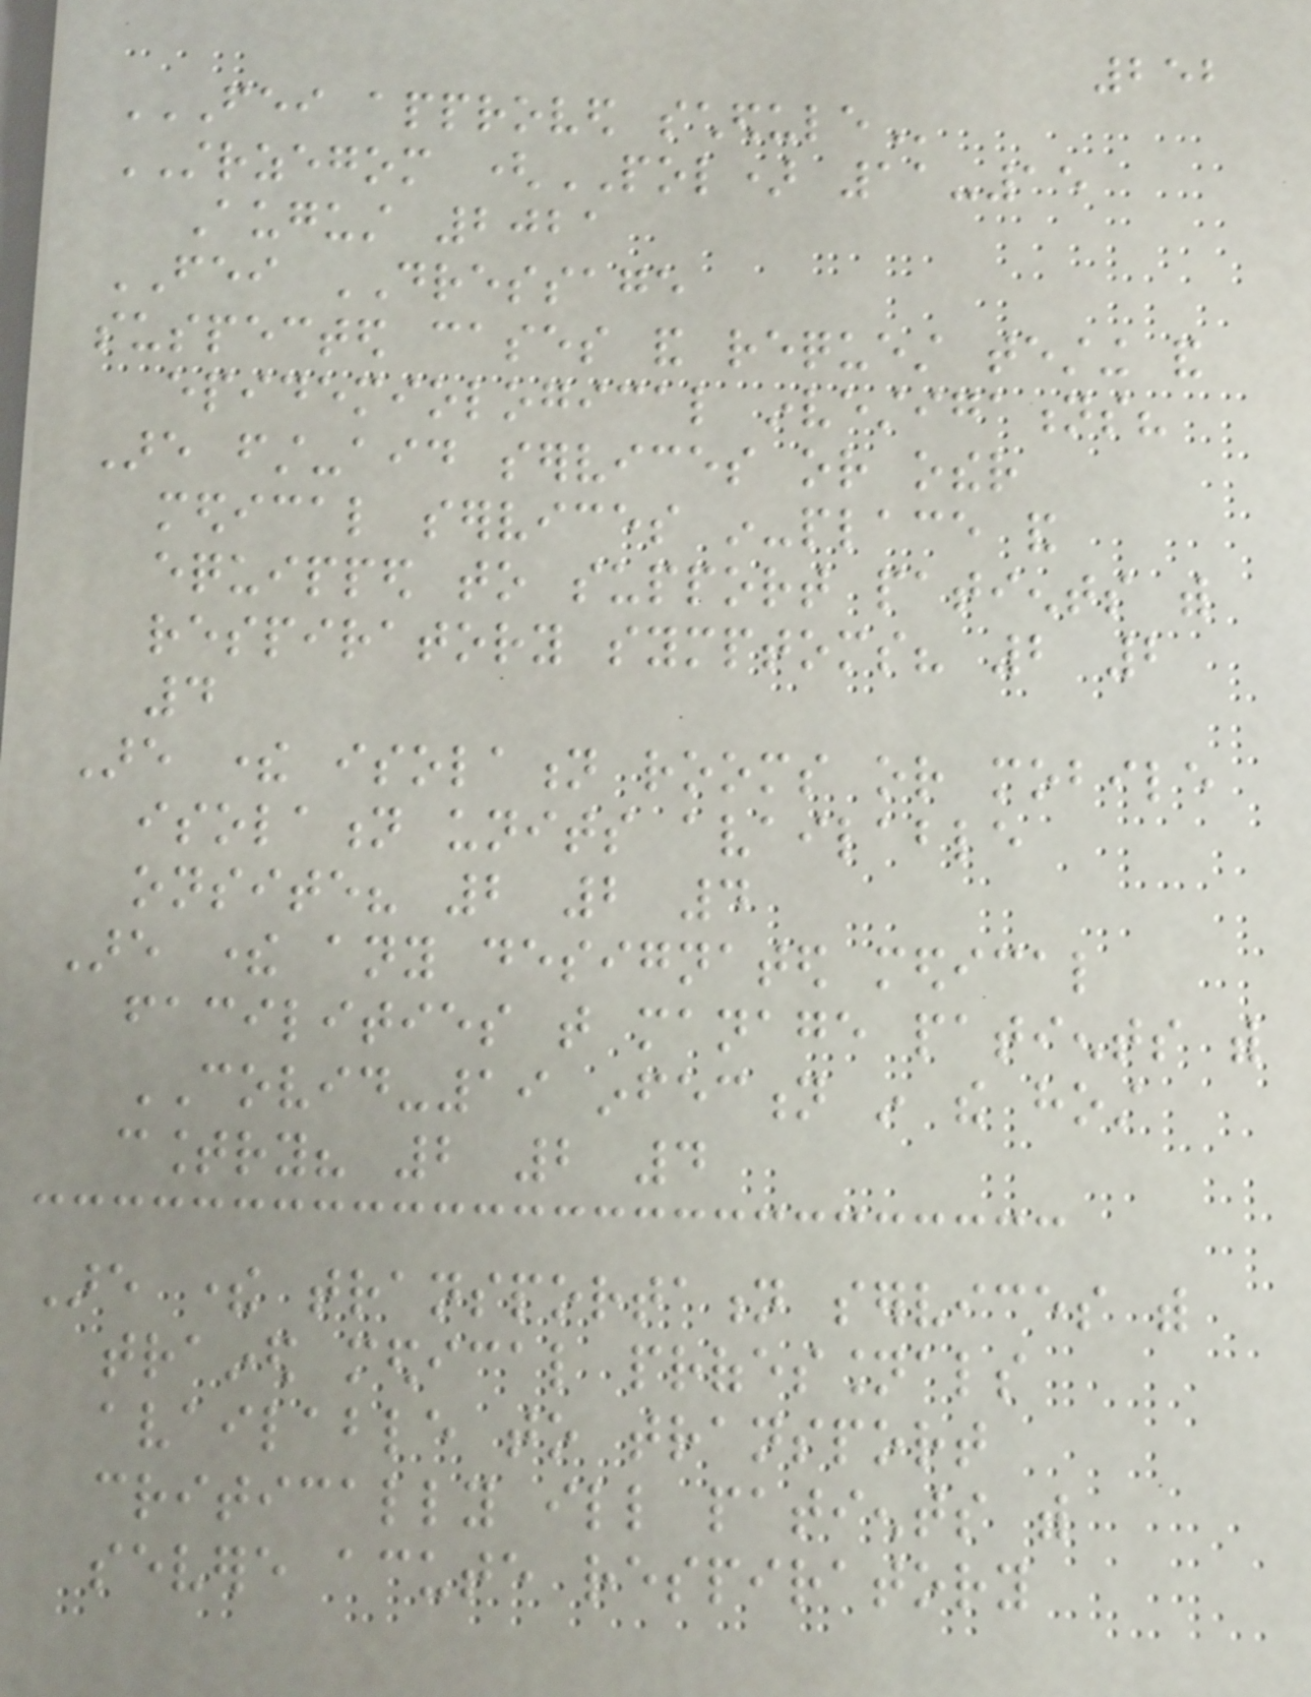252
FEI APPROVED SCHEDULE
STRZEGOM (POL) 11-15
August 2021
FEI DRESSAGE
suspected cases and request testing and
epidemiological investigations?
Are first-aid services or other
medical services in-place and
equipped to support patients with
respiratory symptoms? 2 2
4
Are there isolation rooms or mobile
isolation units available
onsite? 2 2 4
Are there any designated medical
facilities that manage patients with
COVID-19 infection in the host
country? 2 2 4
Are there transportation services with
trained medical professionals
available to transport
critically ill patients with
severe acute respiratory
